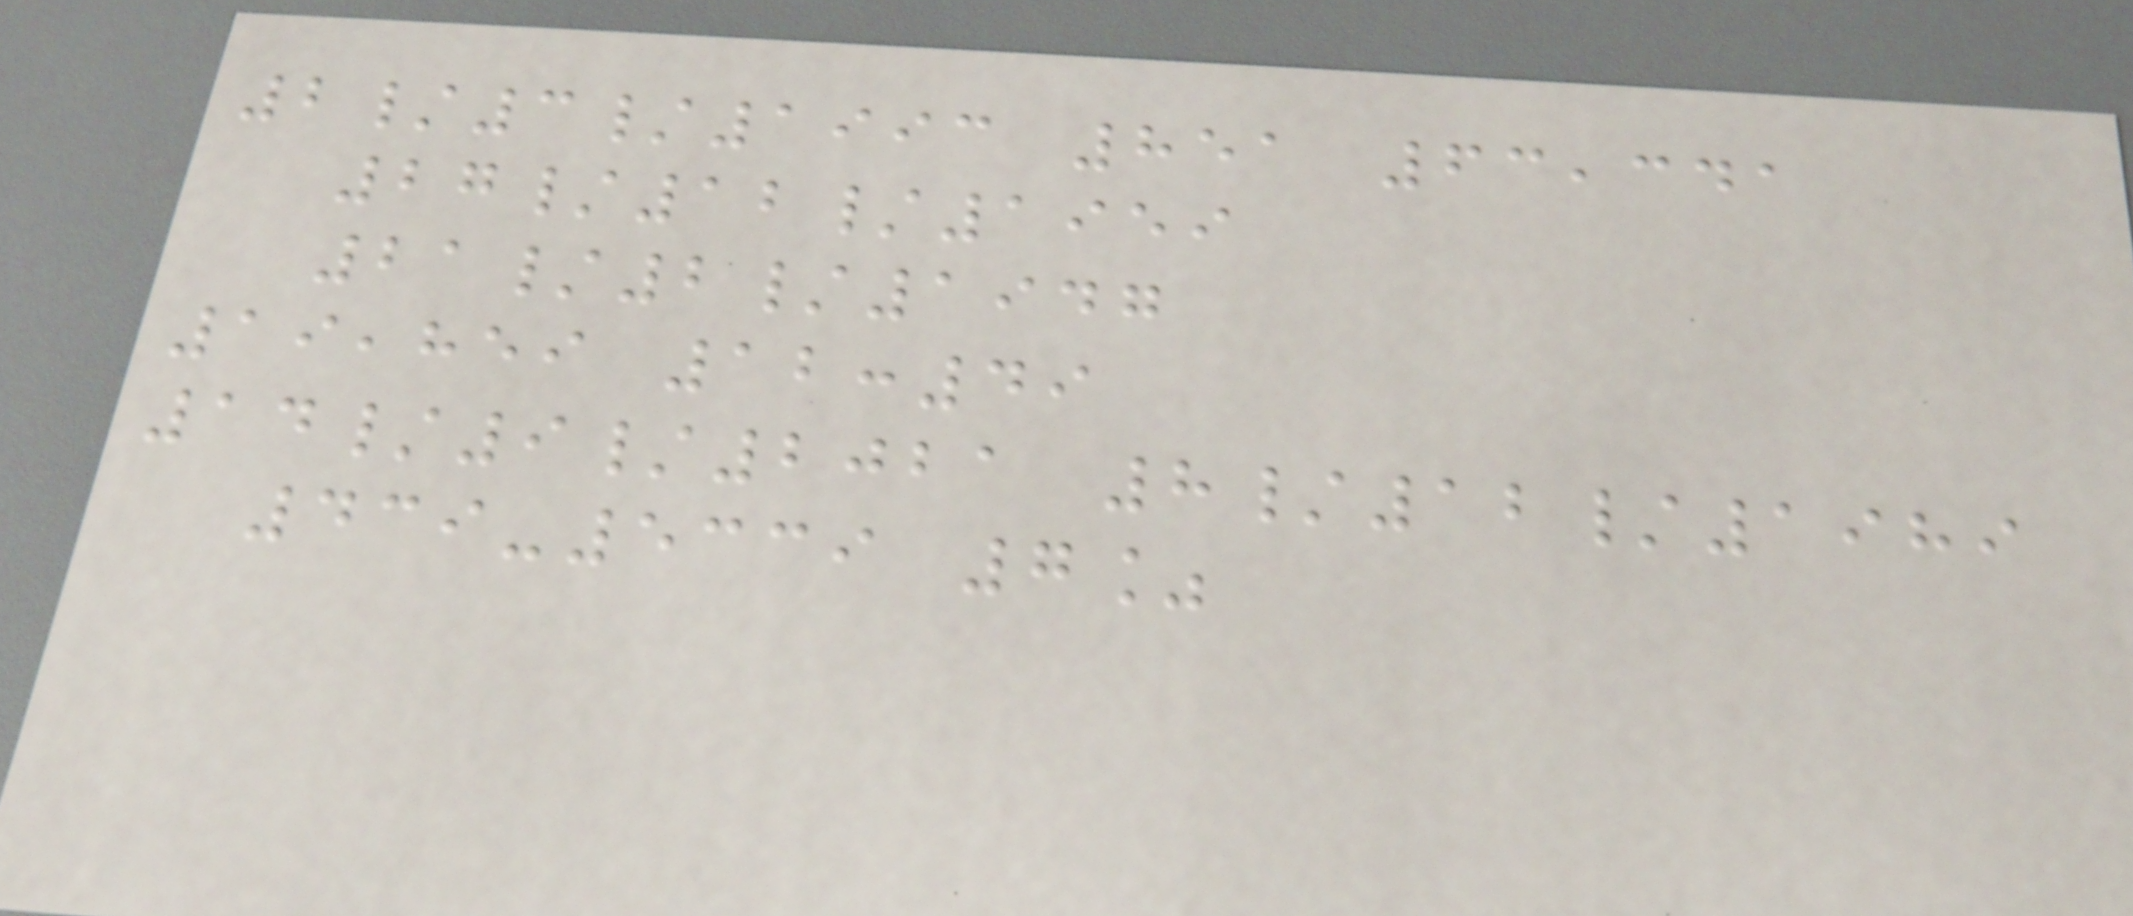2/3/1993 851 63,341
27/12/1959
21/2/1947
19,859 12:49
14/9/2021 8/12/1989
439-5339 7%
